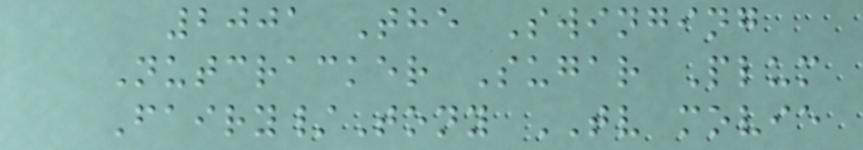2001 The Swinging
Nutcracker Sugar Plum
Fairy/Tony TV movie
